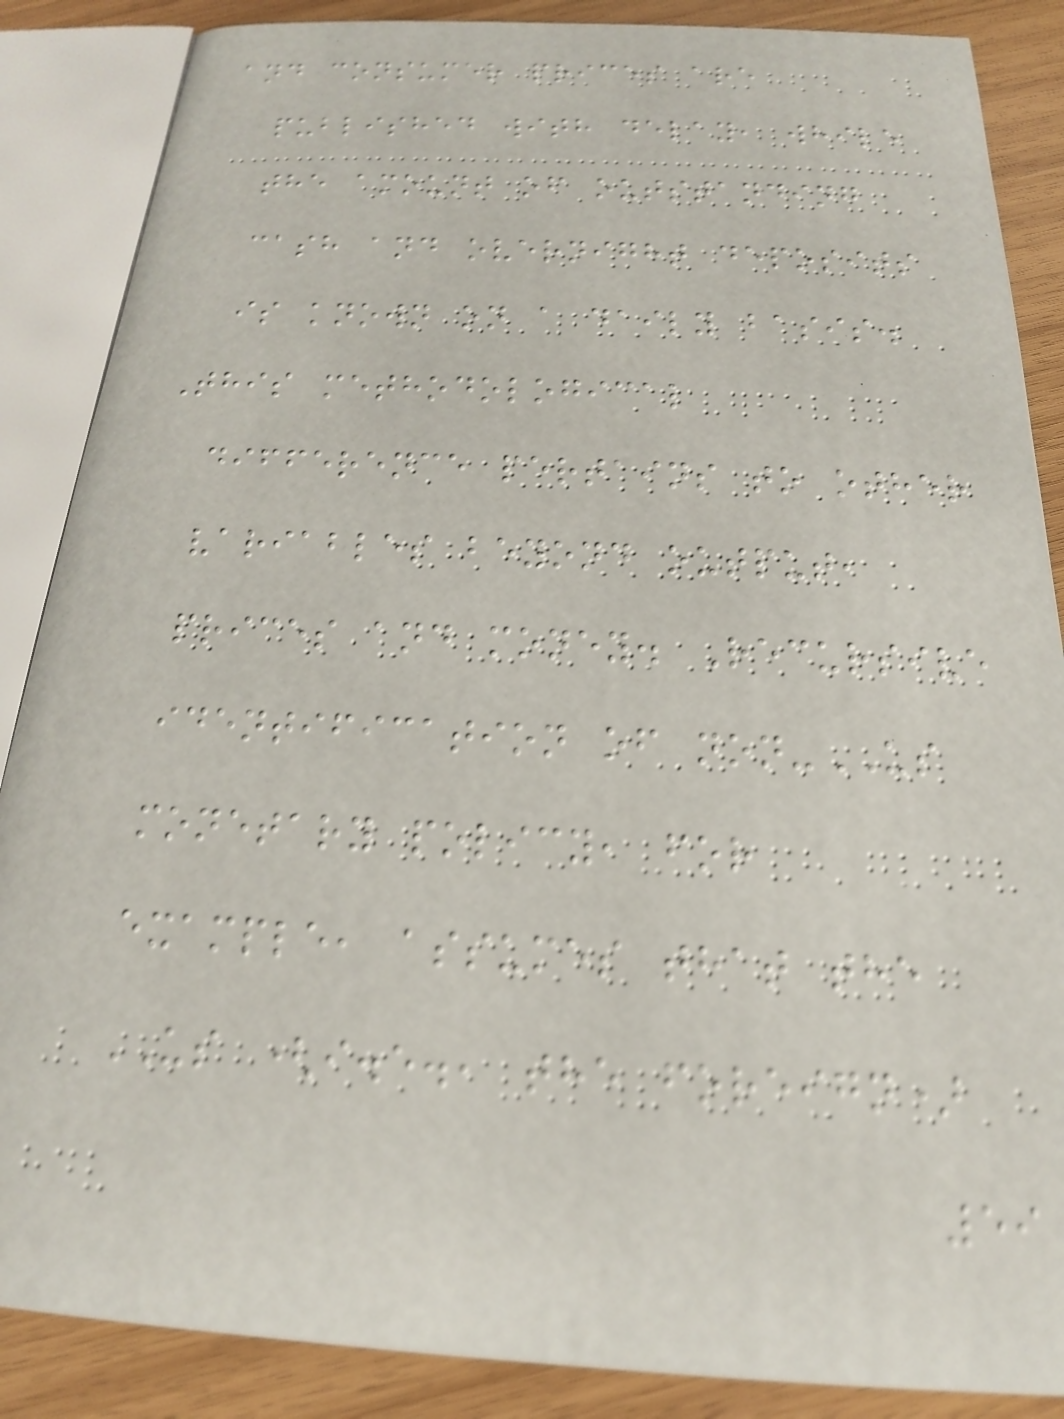and consumer prices are
published with delay, while
the amount of outstanding
cash and overnight deposits
is known on a daily basis.
This methodological
difference pertains to other
variables beyond output,
prices and money. Recursive
identification of non-US
monetary policy, for
example, assumes that the
US (i.e., the foreign)
59
